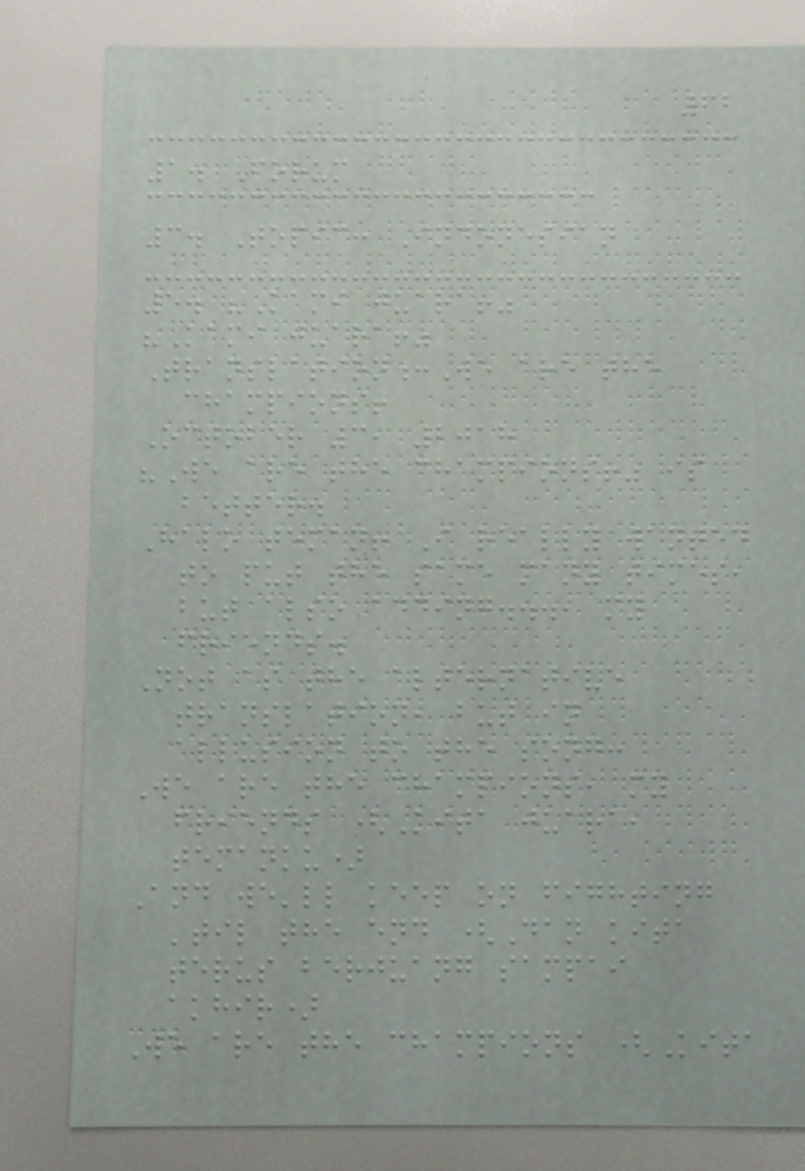62
1. Forum
3. Topic: Indonesian
5. "Kami juara!"
"Kami juara!"
Translation:We are the
champions!
October 3, 2018
"We are the champions!" is
better.
Halo teman! I really wanted
to put the same many times,
but also adding..., my
friends.
Not as the alternative
translation, but in
allusion to the song:
We are the champions, my
friends (Kita juara,
temanku)
And we'll keep on fighting
'til the end (Dan kita
terus berjuang sampai
akhir)
We are the champions (Kita
